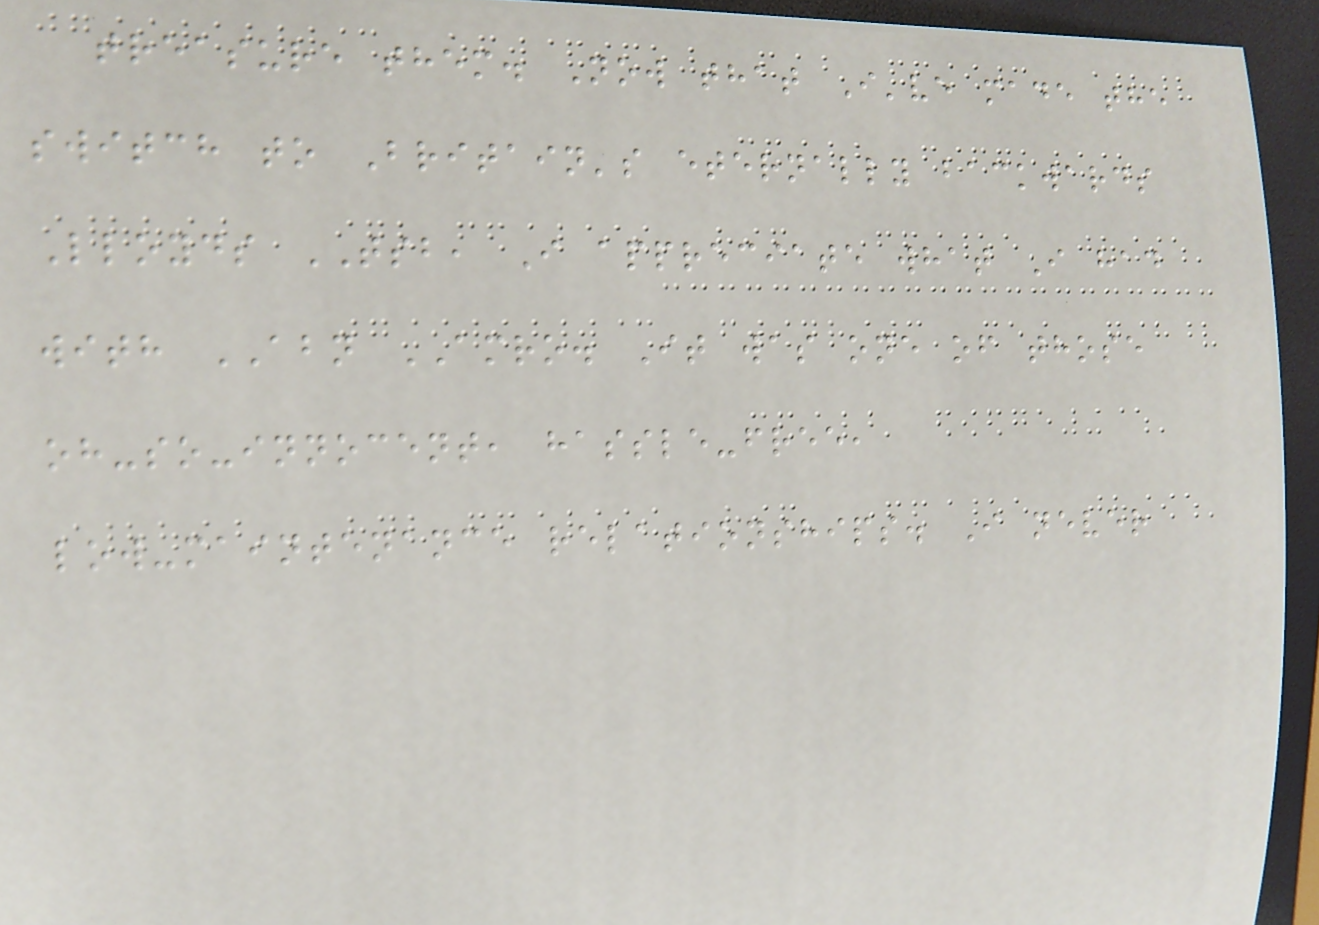treasure them. Now that I've made the
switch to Britain's eternally backwards
Lloyds TSB, I appreciate what I had
with ABN AMRO. It was one of those
oh-so-innocent, hassle-free,
low-maintenance relationships. I never
